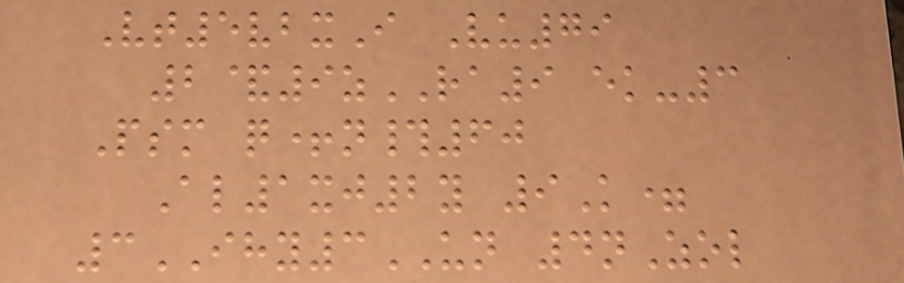Vt5vbxI Vu79
2&9zRA9 ek-3
Psm q+n#60
Al1xj2y 9K=
3IHY3UN 4nZol
